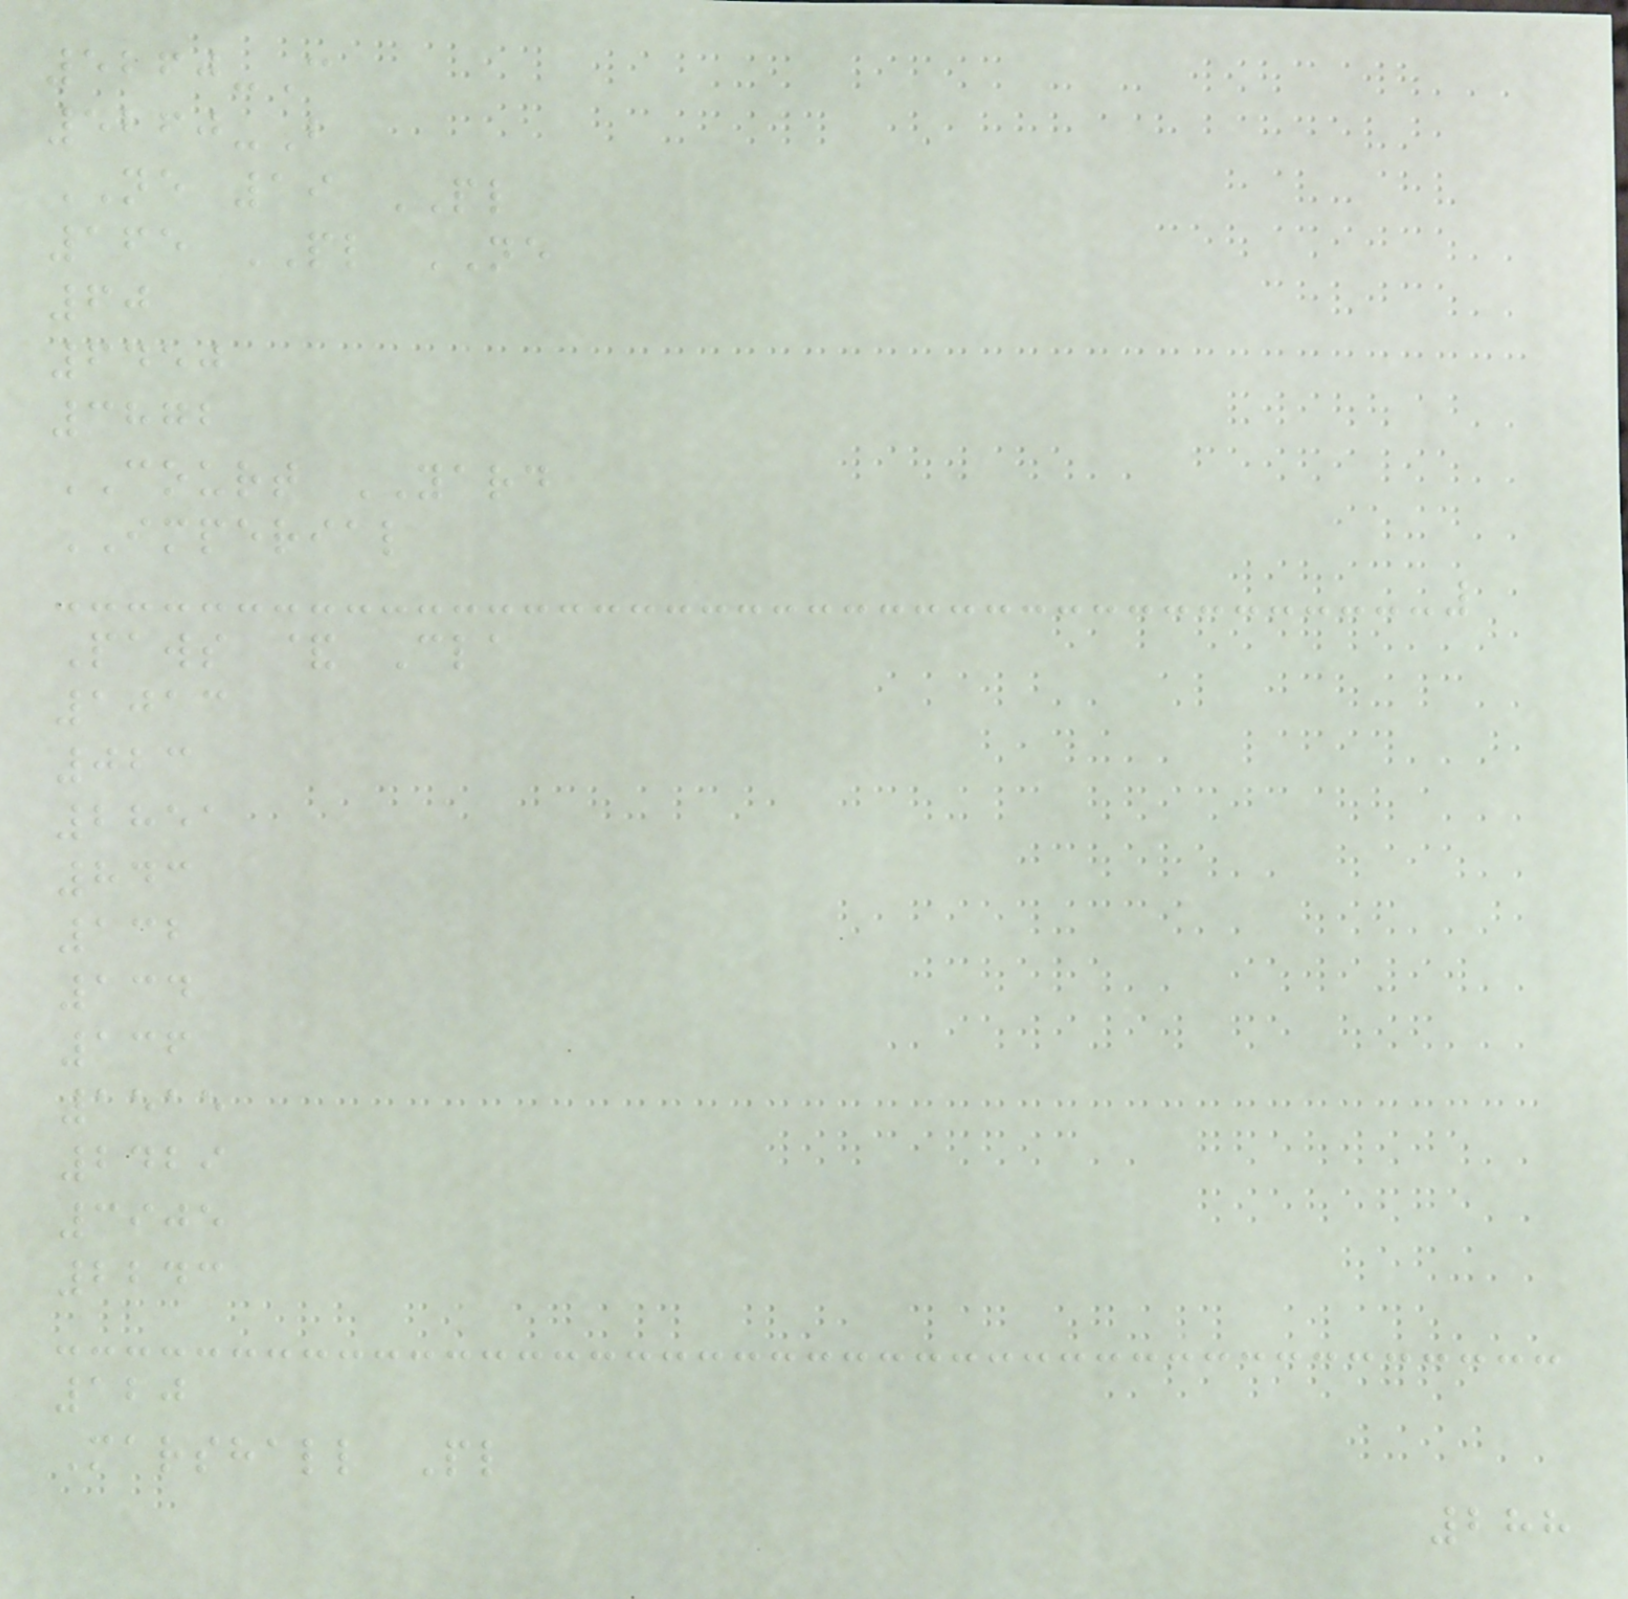5260-C
5260-B
NE 19 PL
165 PL NE
60
6450
3872
COURT YARD
IMPERIAL
Paws & Cla
1013
023
2851
843
132
134
136
1515
2429
3905
2243
120
Marshall Pl
288
